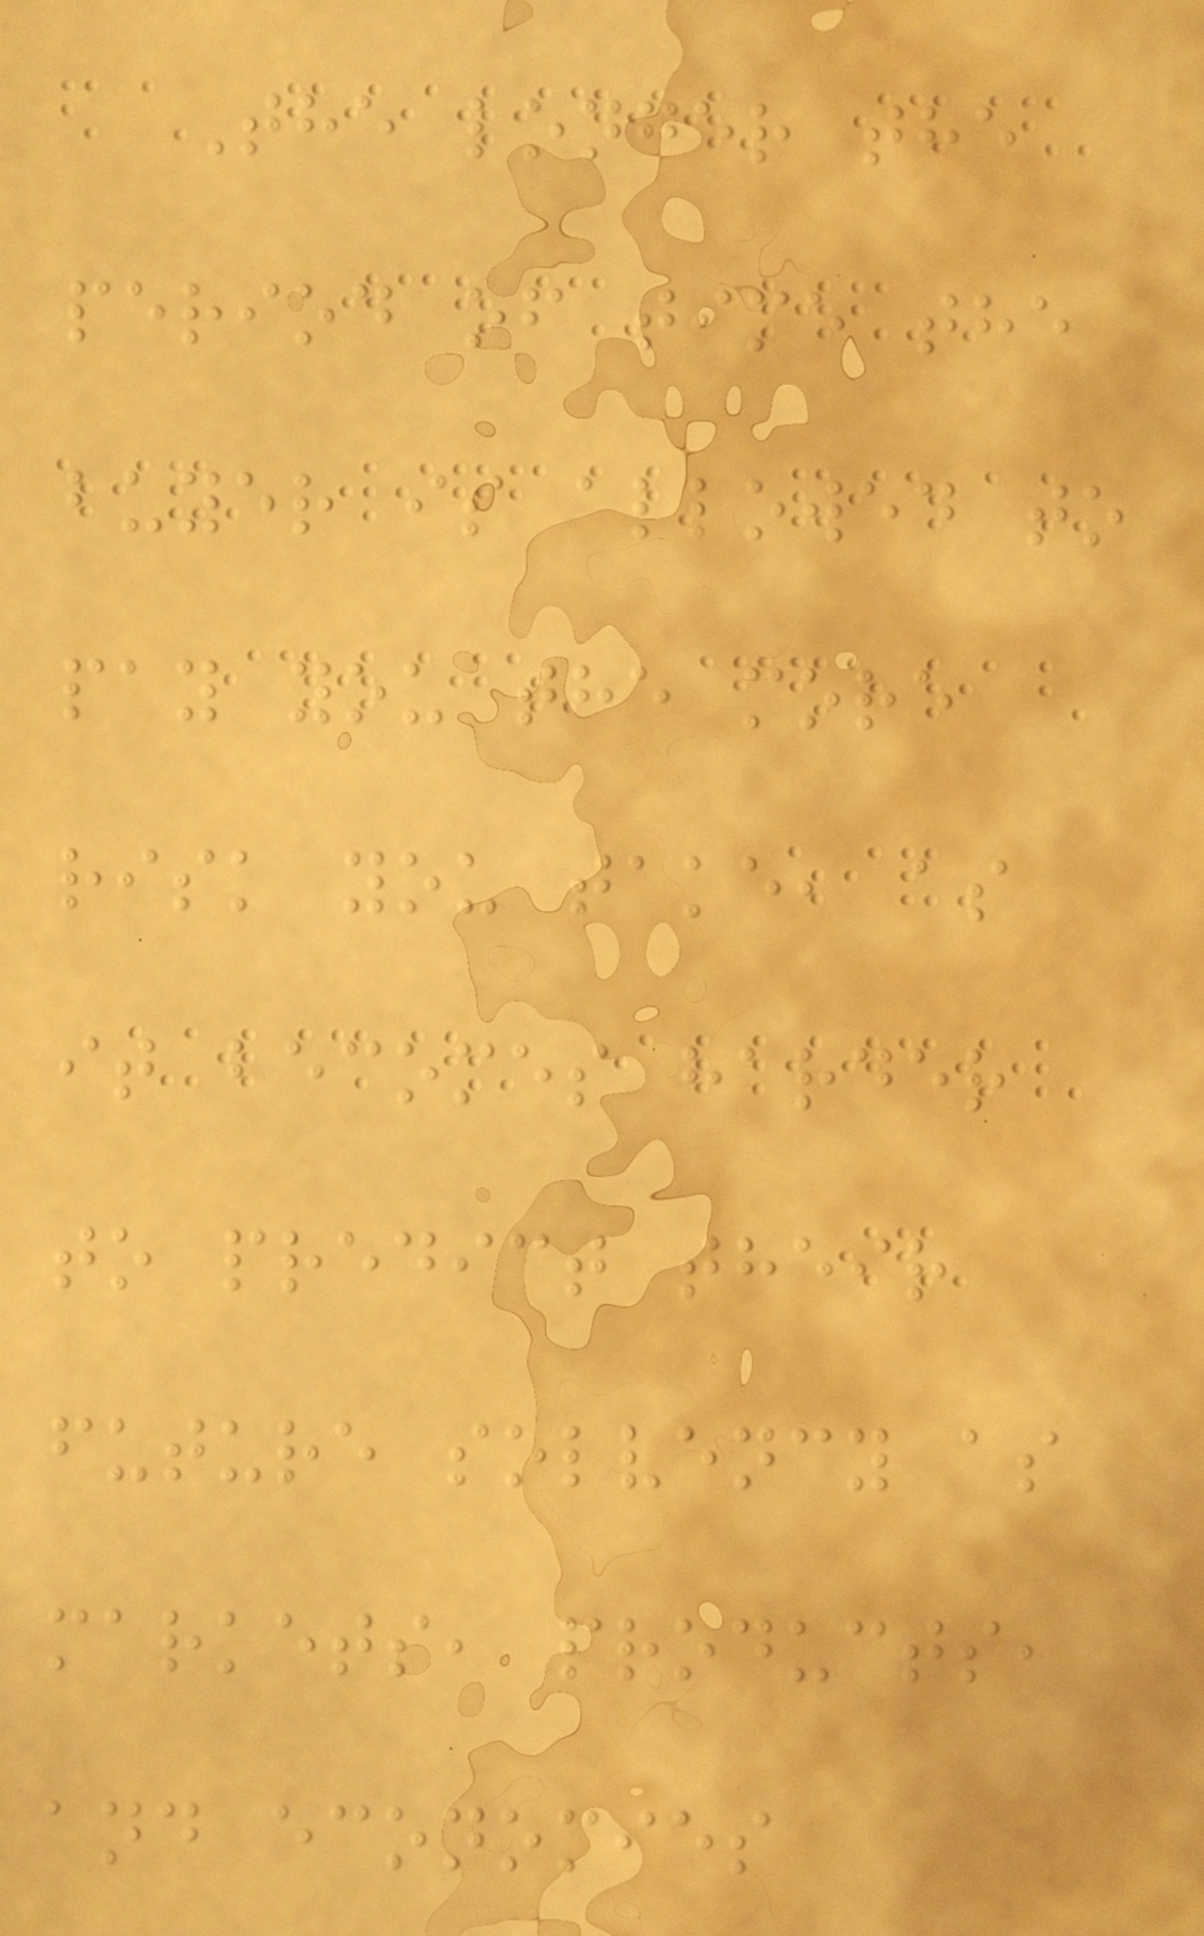The longer the
period of time the
buyer is allowed to
pay you the more
risk you take, as
it becomes harder
to predict their
future solvency as
markets, products,
and economies
